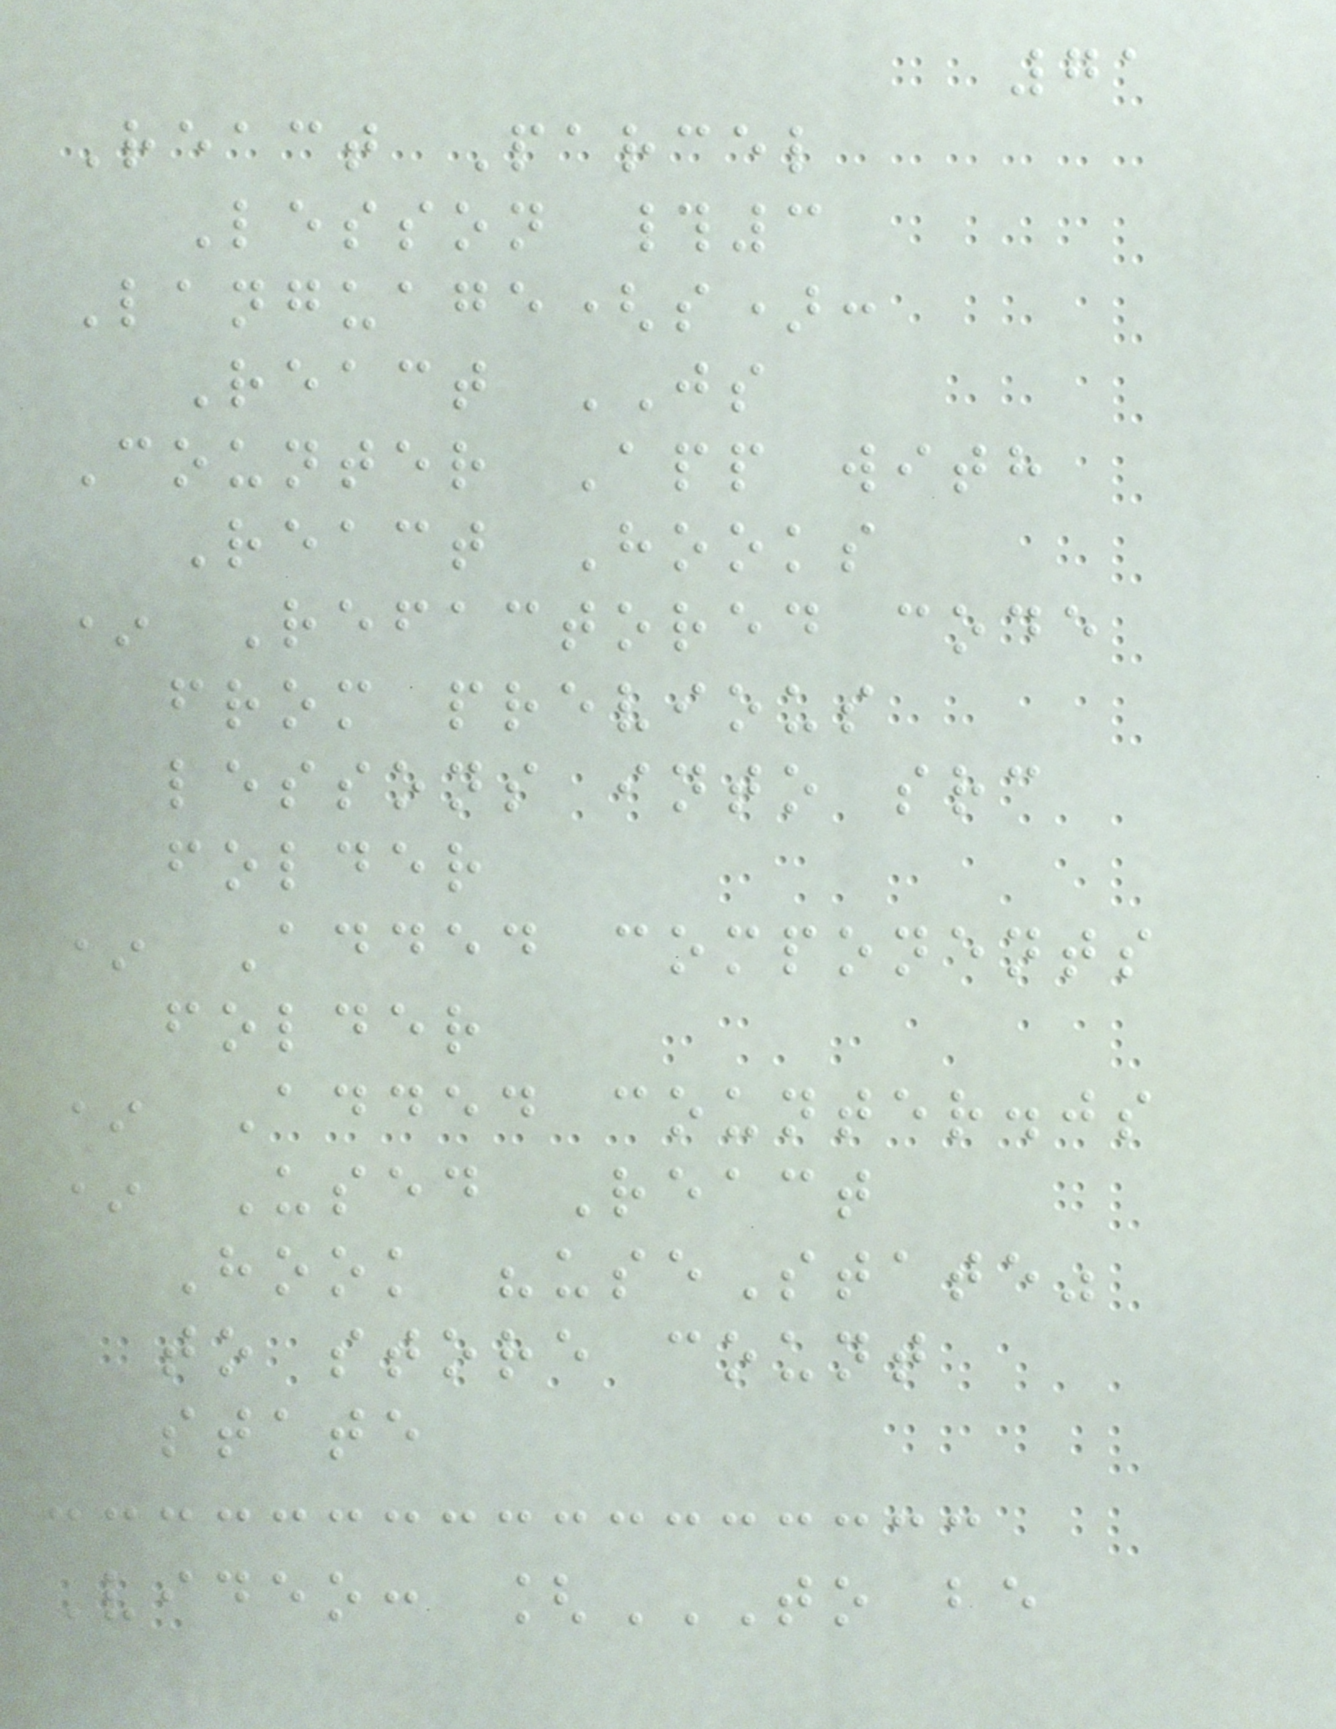71
React Parcel
Lesson #3
Language(s):
React JS
Counter App with
React Hooks
* Refactored code
from previous
lessons into src
folder
* Added components
folder
* Added counter.js
* Used React
Hook "useState"
to store count
state
Video: [TO BE
